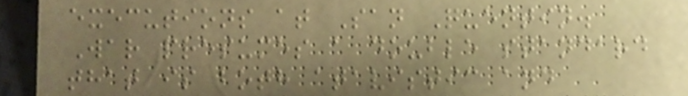executions at San Quentin.
War presumes a double standard
that is both atavistic and
